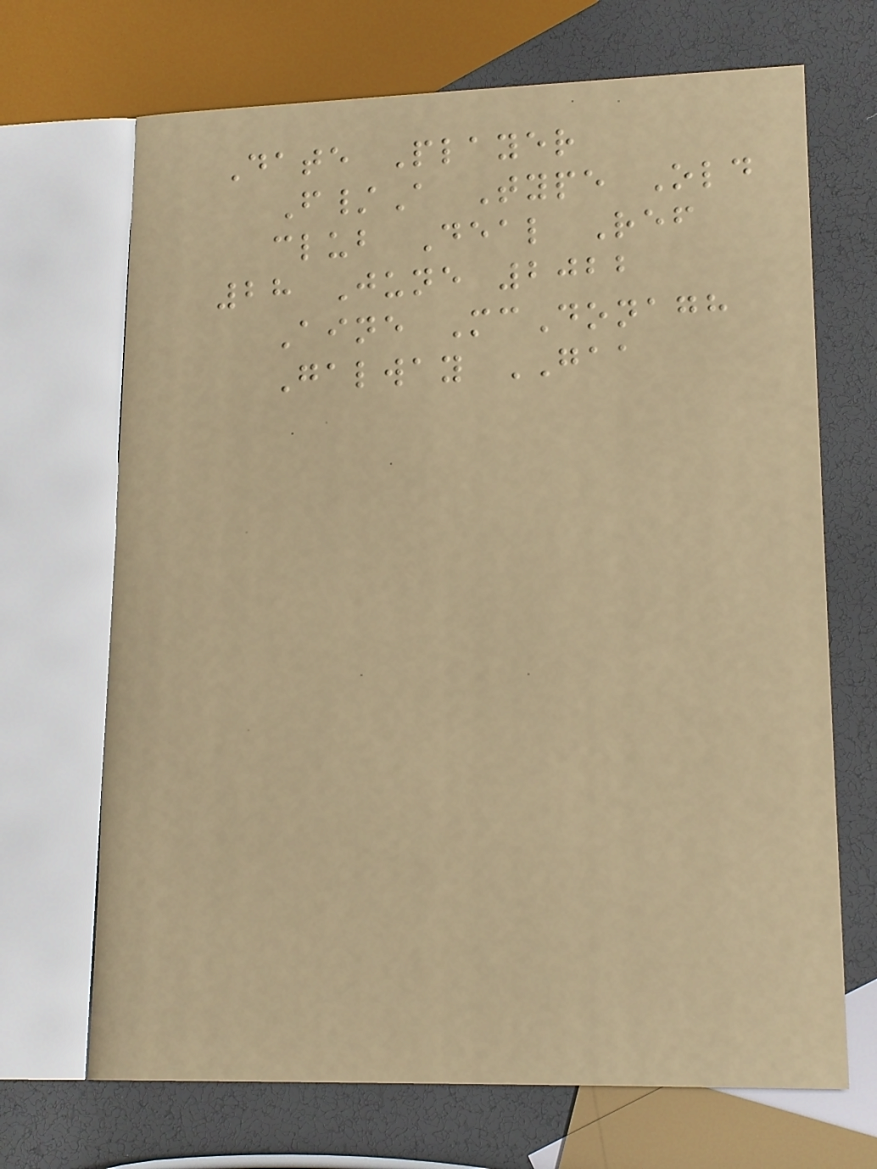Date Player
F/A Type Old
club Deal Ref
28 June 2022
Aine McDonagh
Galway GAA
